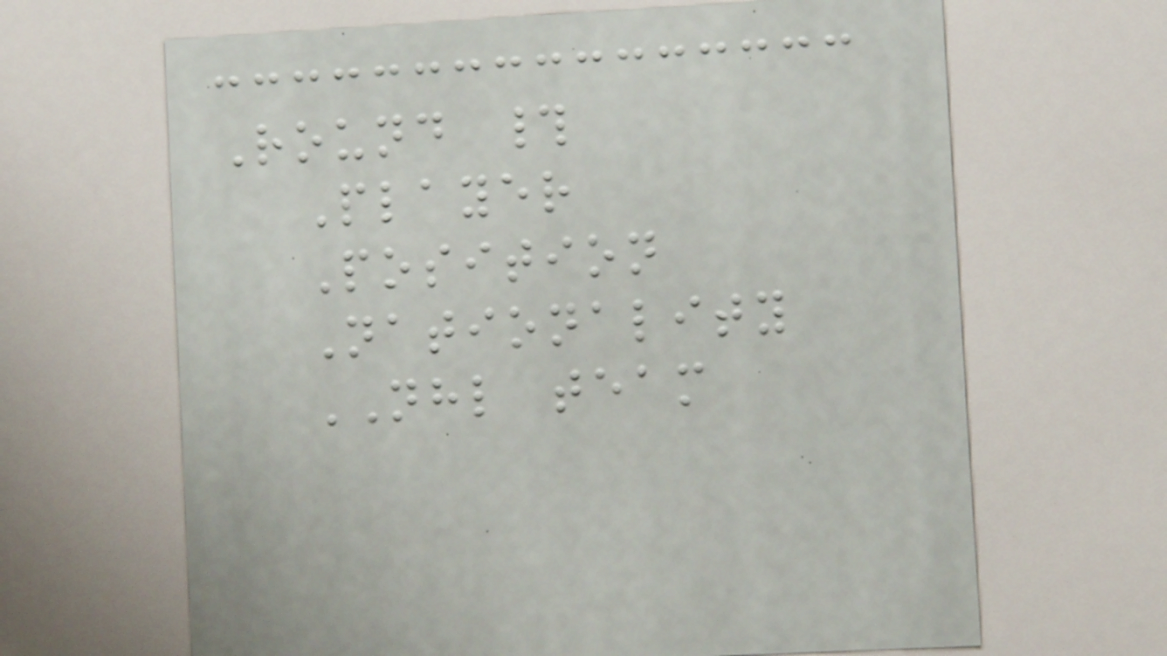Round #
Player
Position
Nationality
NHL team
